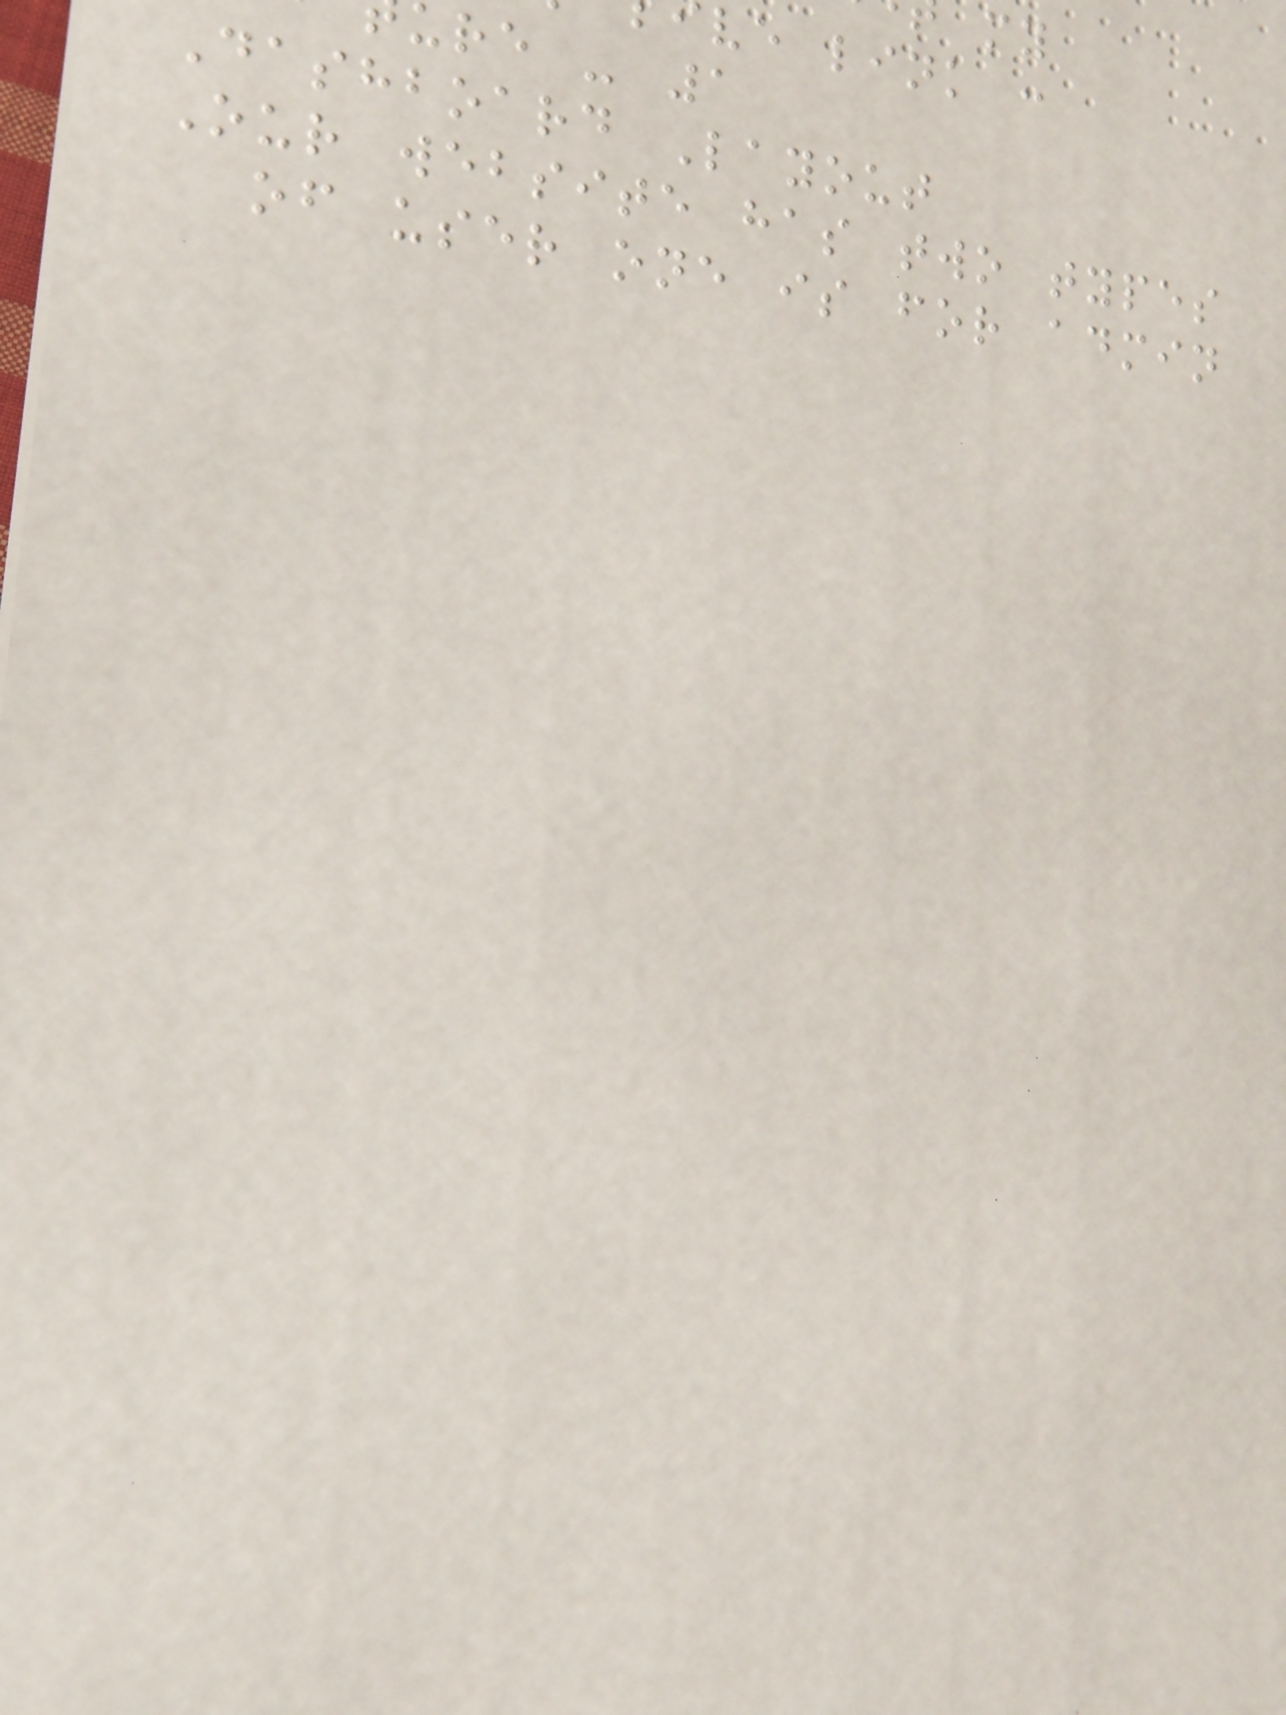ve link :
re - 1
Dashboard Layout
Our website has two types
of user one is for admin
